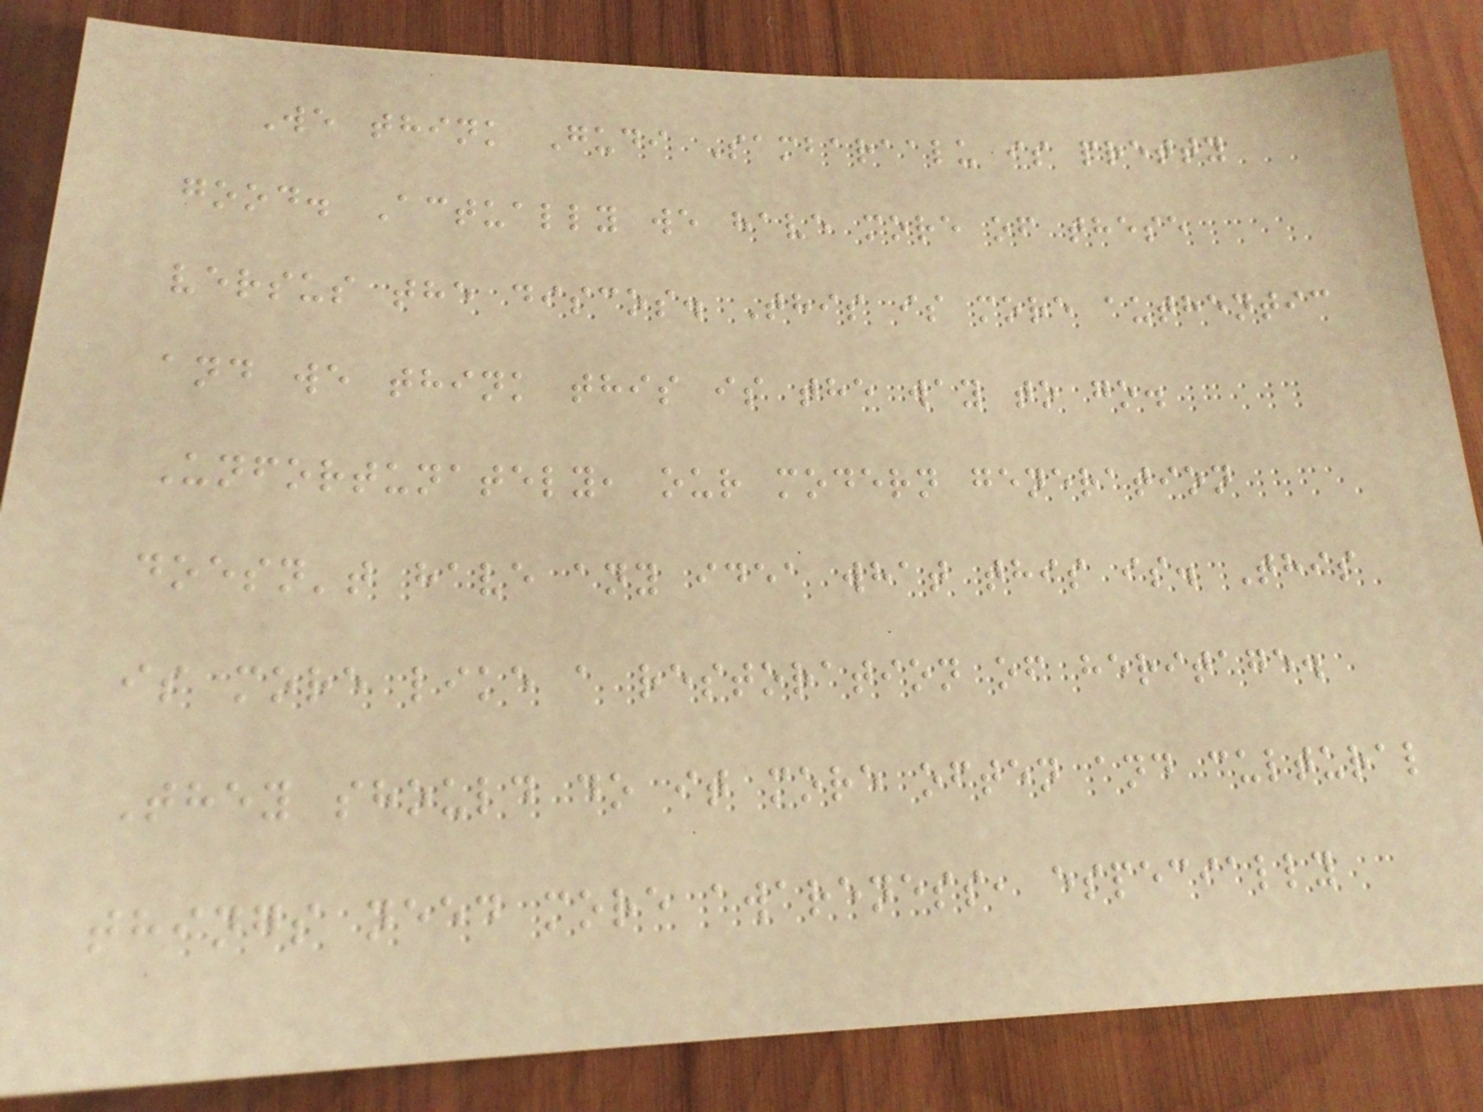We think Gudi Sambaraalu is pretty
good. Actually we have more of these
versus the discos. This is more authentic
and we think this is the way to go.
Unfortunately, our modern generation
doesn't have any idea what this is. This
is more like a restoration of heritage.
They should do it more often and cultural
things need more awareness, especially
